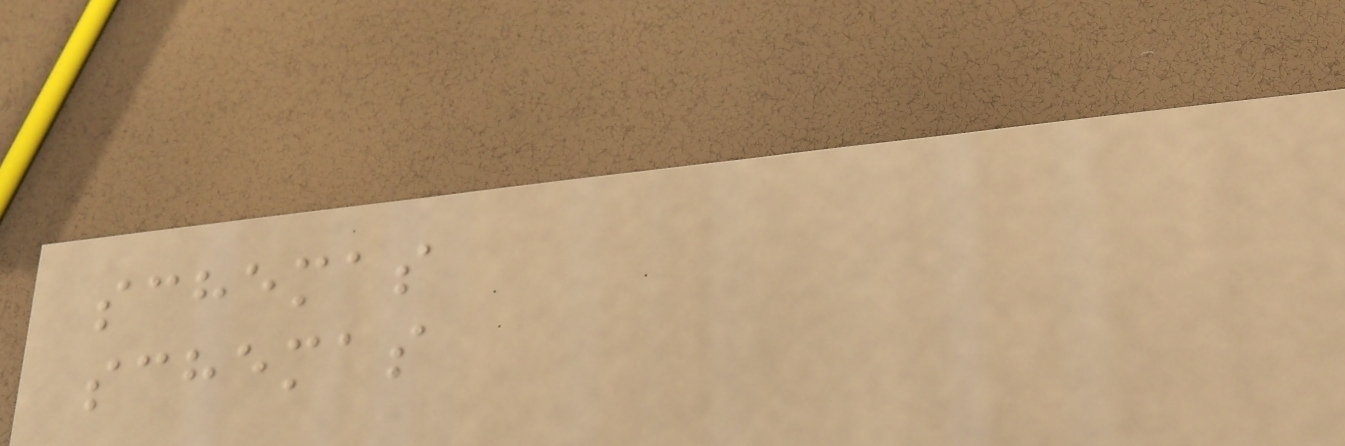schemas
schemas
